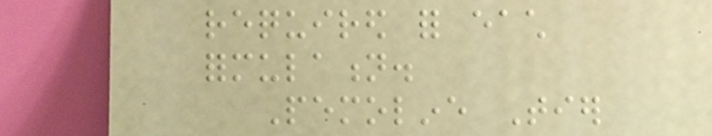required for each
formulation.
Pemoline Tier
